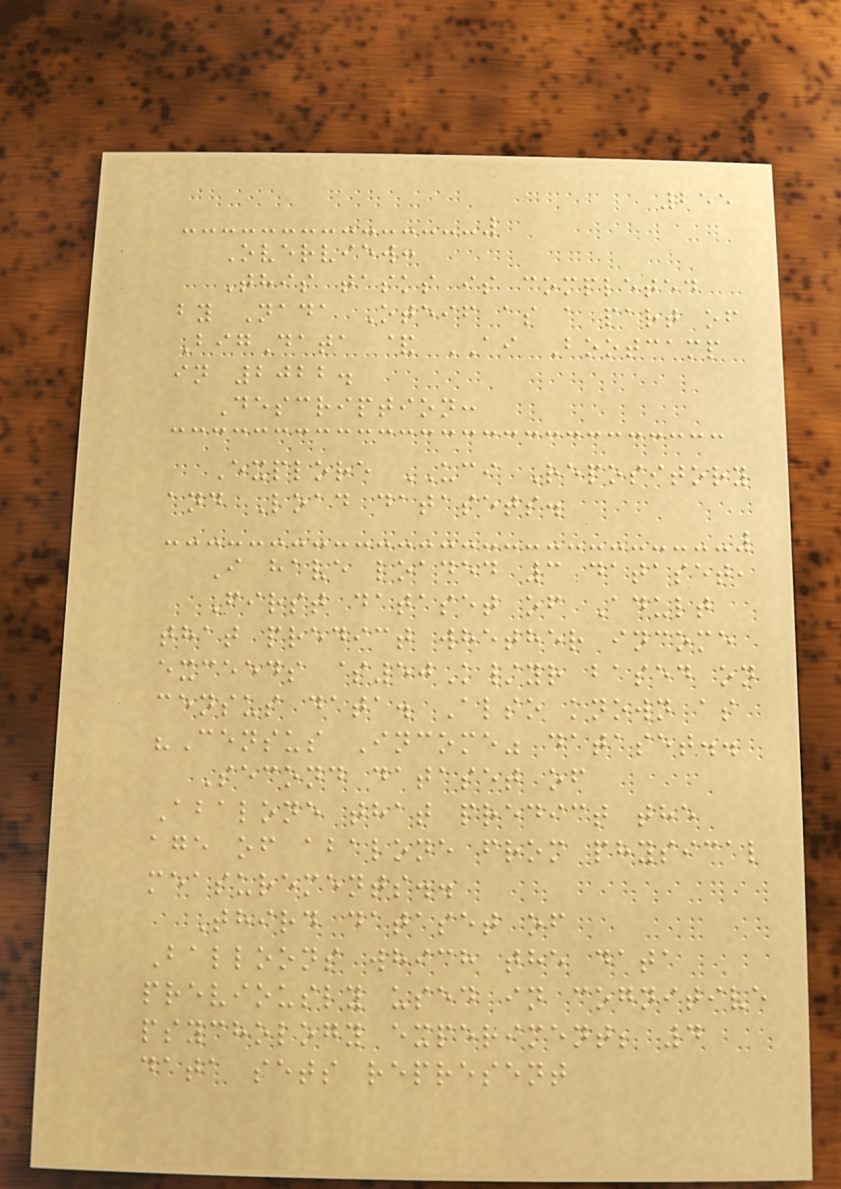255
Overview:
This tasks is completed
by Nada Oteif as a part of
BigData & AI Bootcamp
in 2022.
Description:
Explore UCI Repository
and Load datasets.
I have loaded 3 dataset,
First dataset of Adult
that predict whether income
exceeds $50K/yr based on
census data. Also known as
"Census Income" dataset..
Second dataset of
Abalone that predict the
age of abalone from physical
measurements..
Third dataset of
Balloons which the data
previously used in cognitive
psychology experiment; 4
data sets represent
